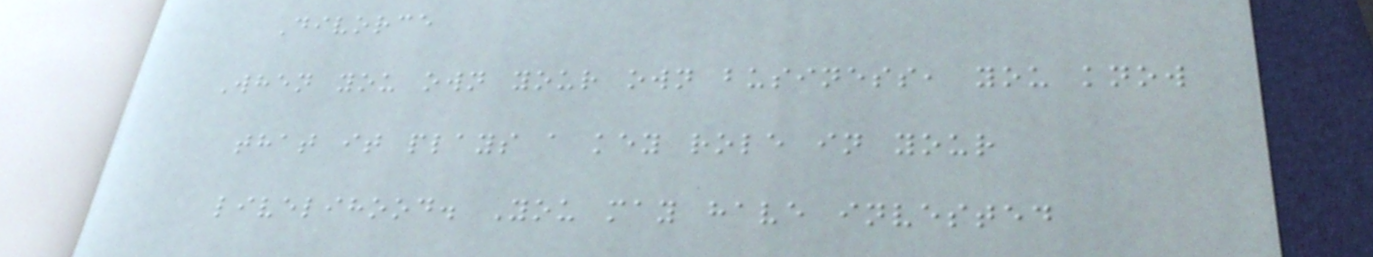Divorce
When you own your own business, you know
that it plays a key role in your
livelihood. You may have invested
